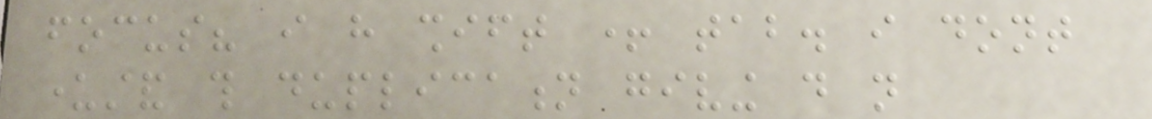focus? i have shift + tab. i dont
understand this duplication giving do not
